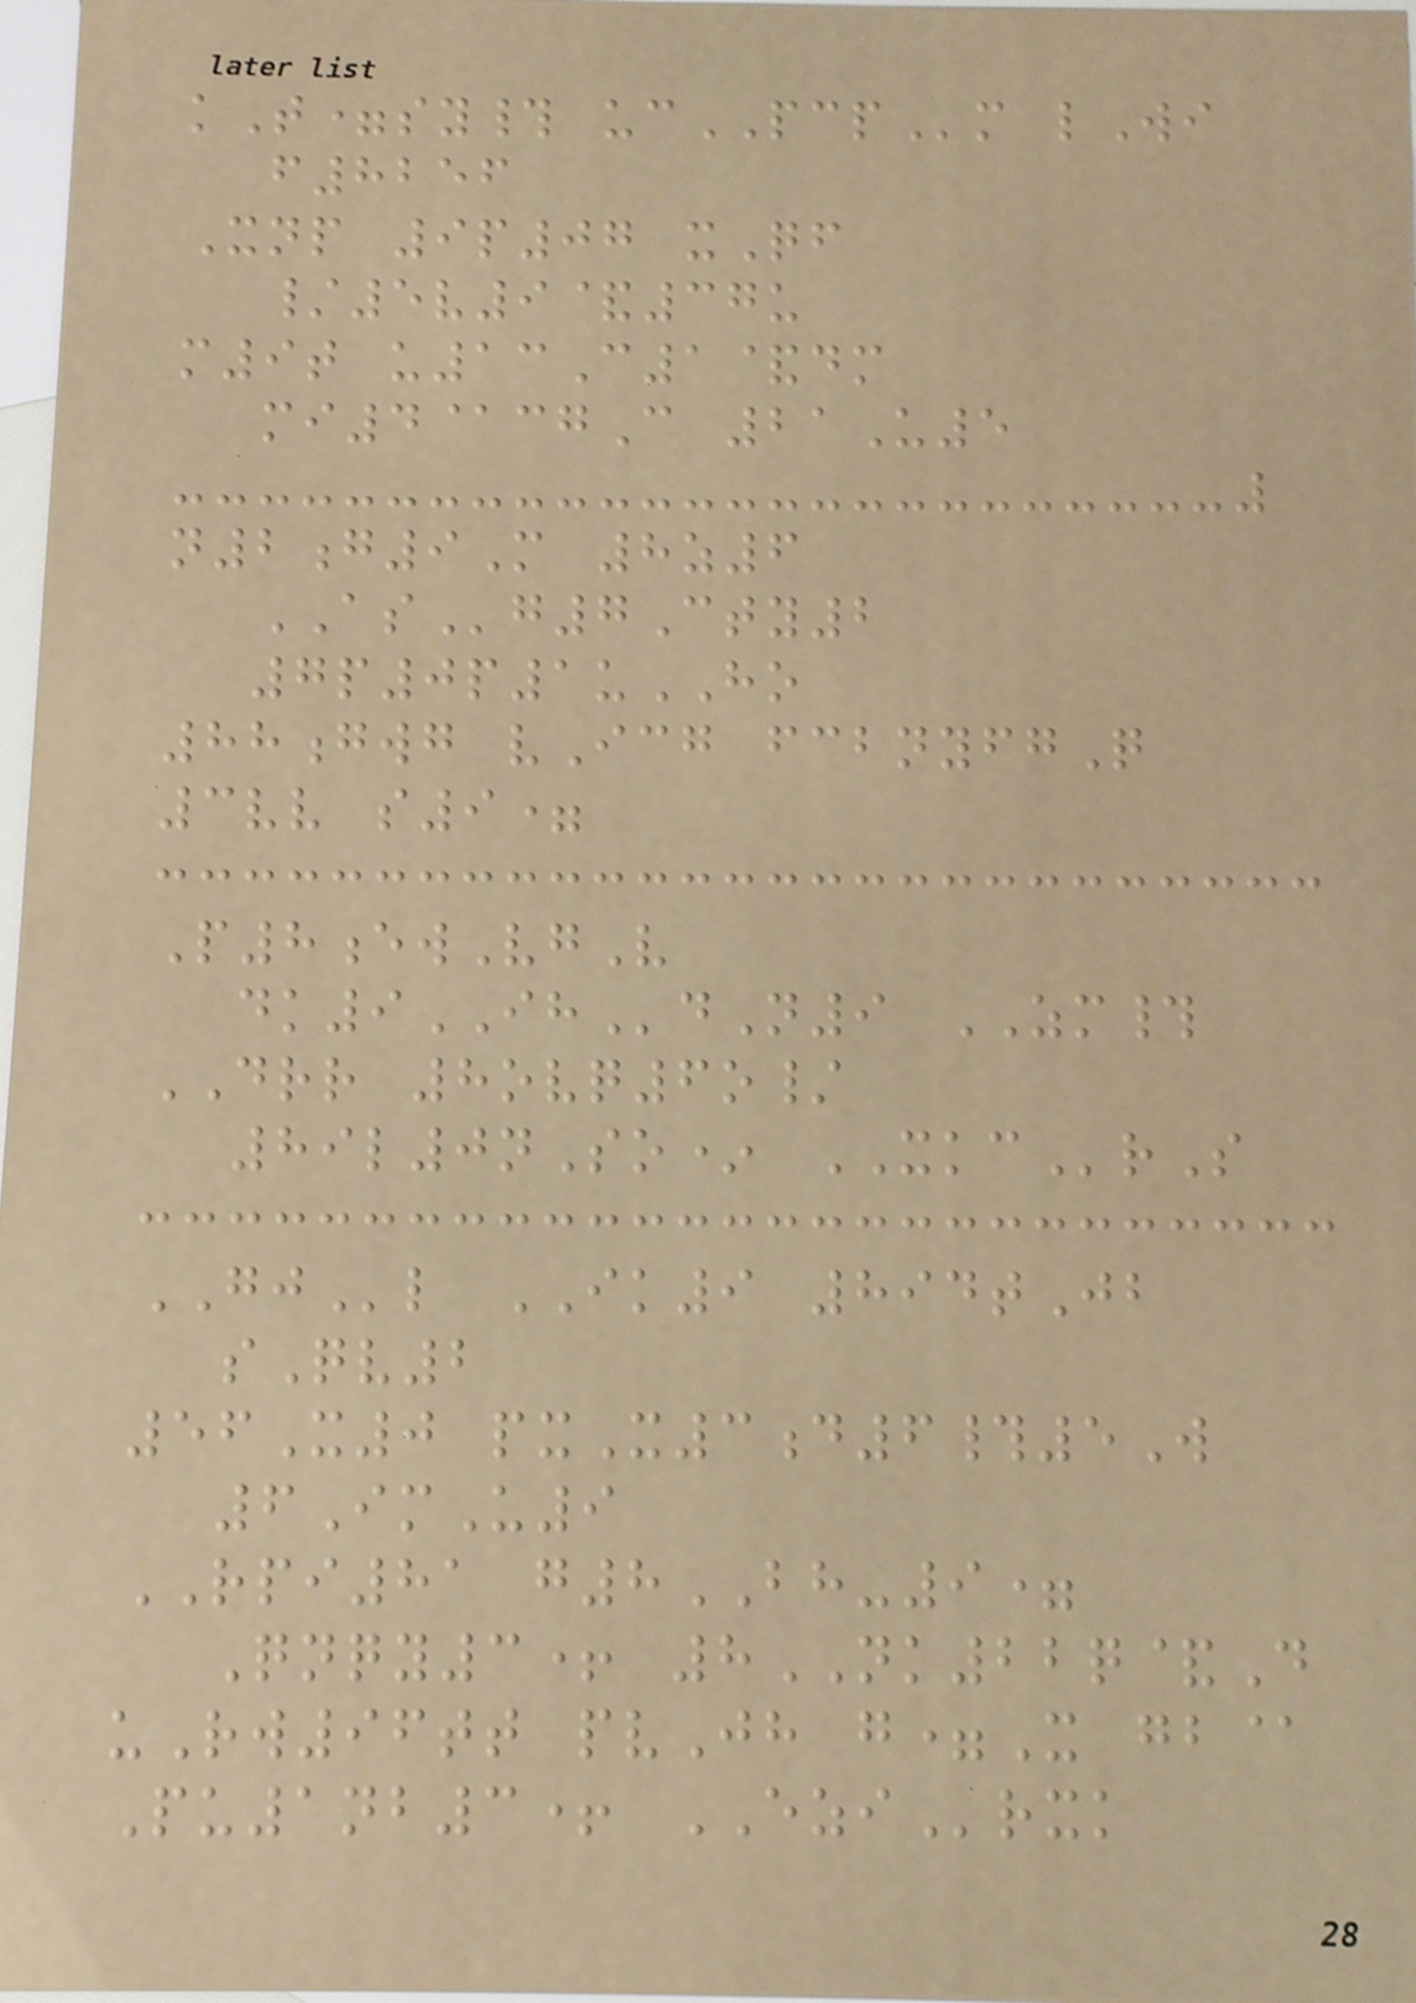kT=sy# ucPCPm lWi
f8256
Xnp 9p07 xQf
/5v9&37u
m9t u13C1&dm
mi4@cgC 21U5
n2g9M 8z6
ASg7Cty2
7p0p1uHO
88gwg vIcg fcbnyfgQ
3vv s9=
P8ewVgV
dk9IHdN9 ZM#
DRR 8ovq6o/
89l0nSo* XKCrS
GJl IK9 894tJb
sQv2
56X0 pxX3d6#5W
6ImU9
RPI81 g8BH-9=
Qnqy3+ 8NK22q&D
uRw96tt pvJh g=X gb@
Pu1nb3+ EZIrxk
